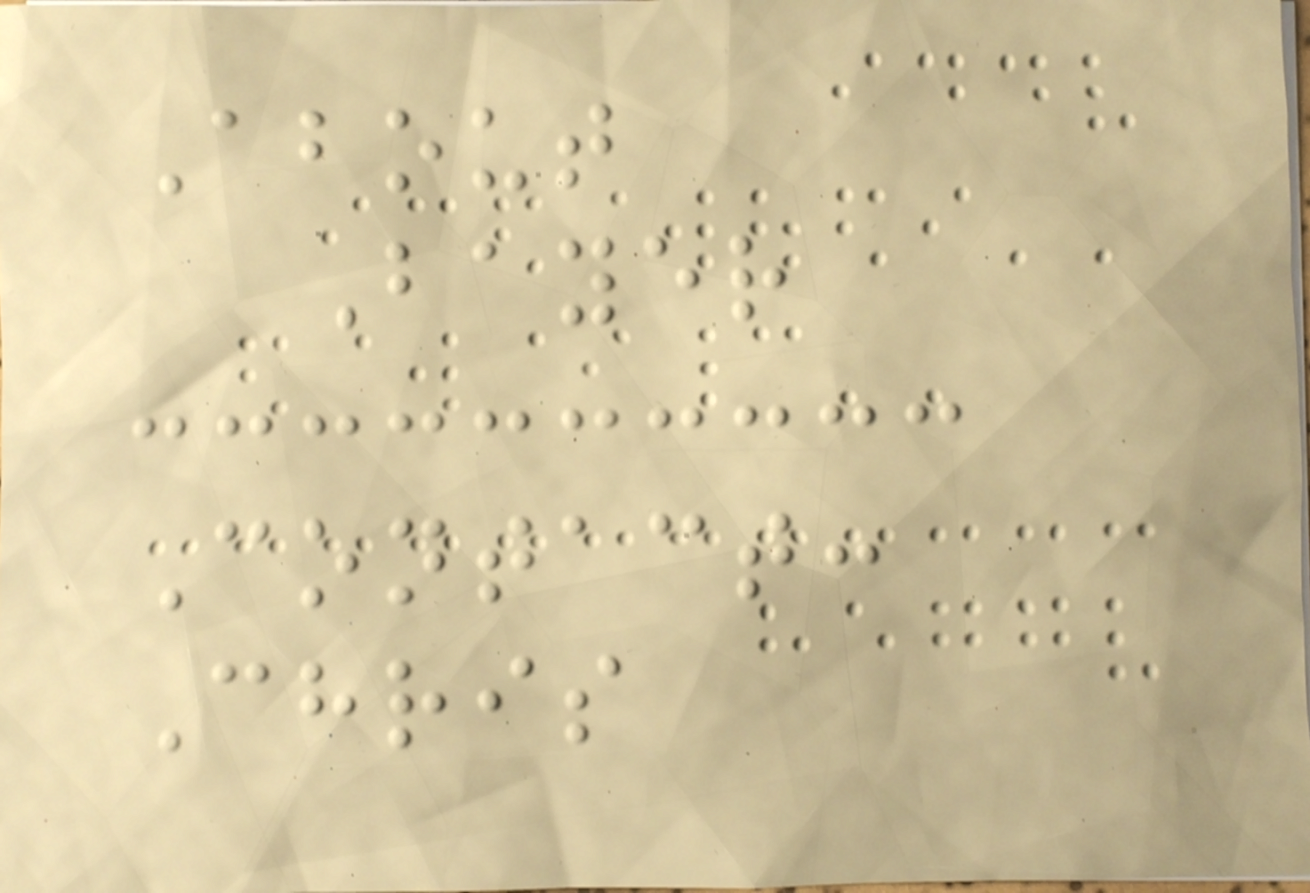About
Bayer
Contact:
Chris
